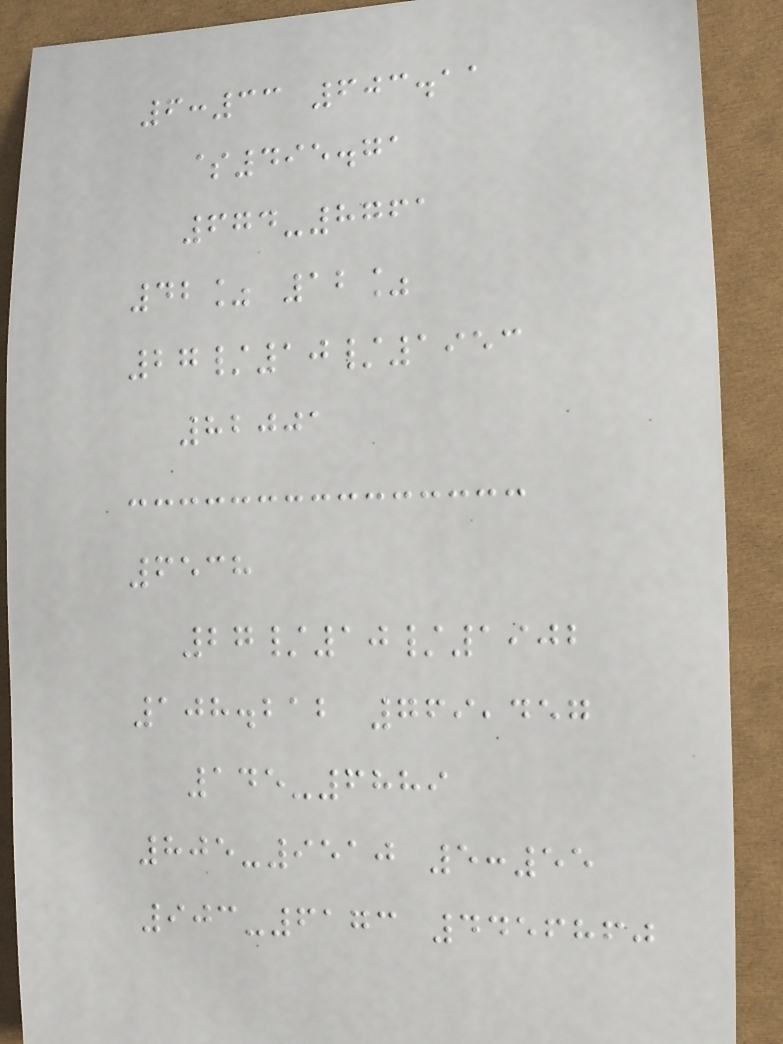6:33 603.11
$495.71
674-8761
42% 12%
27/10/1953
82001
6538
27/10/1902
108.212 769,457
145-6889
805-9510 5:55
903-6173 4456860
